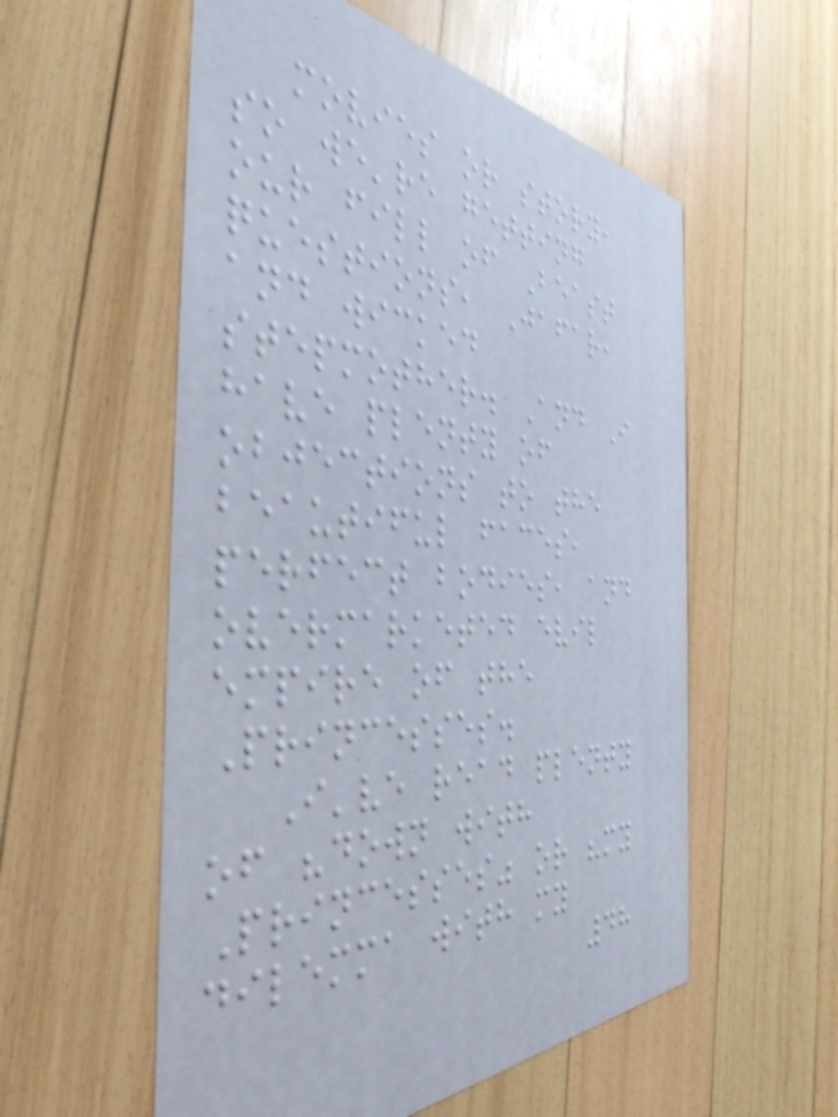movies or story,
so we're getting
our fill of Beast
questions, Jafar,
and wicked
stepmother. And I
have plenty of
objections to the
beautiful faces,
perfect bodies, and
overmarketed evil
empire of the
Princesses.
I've read plenty
of "down with
Princesses" or "my
dilemma with my
48
